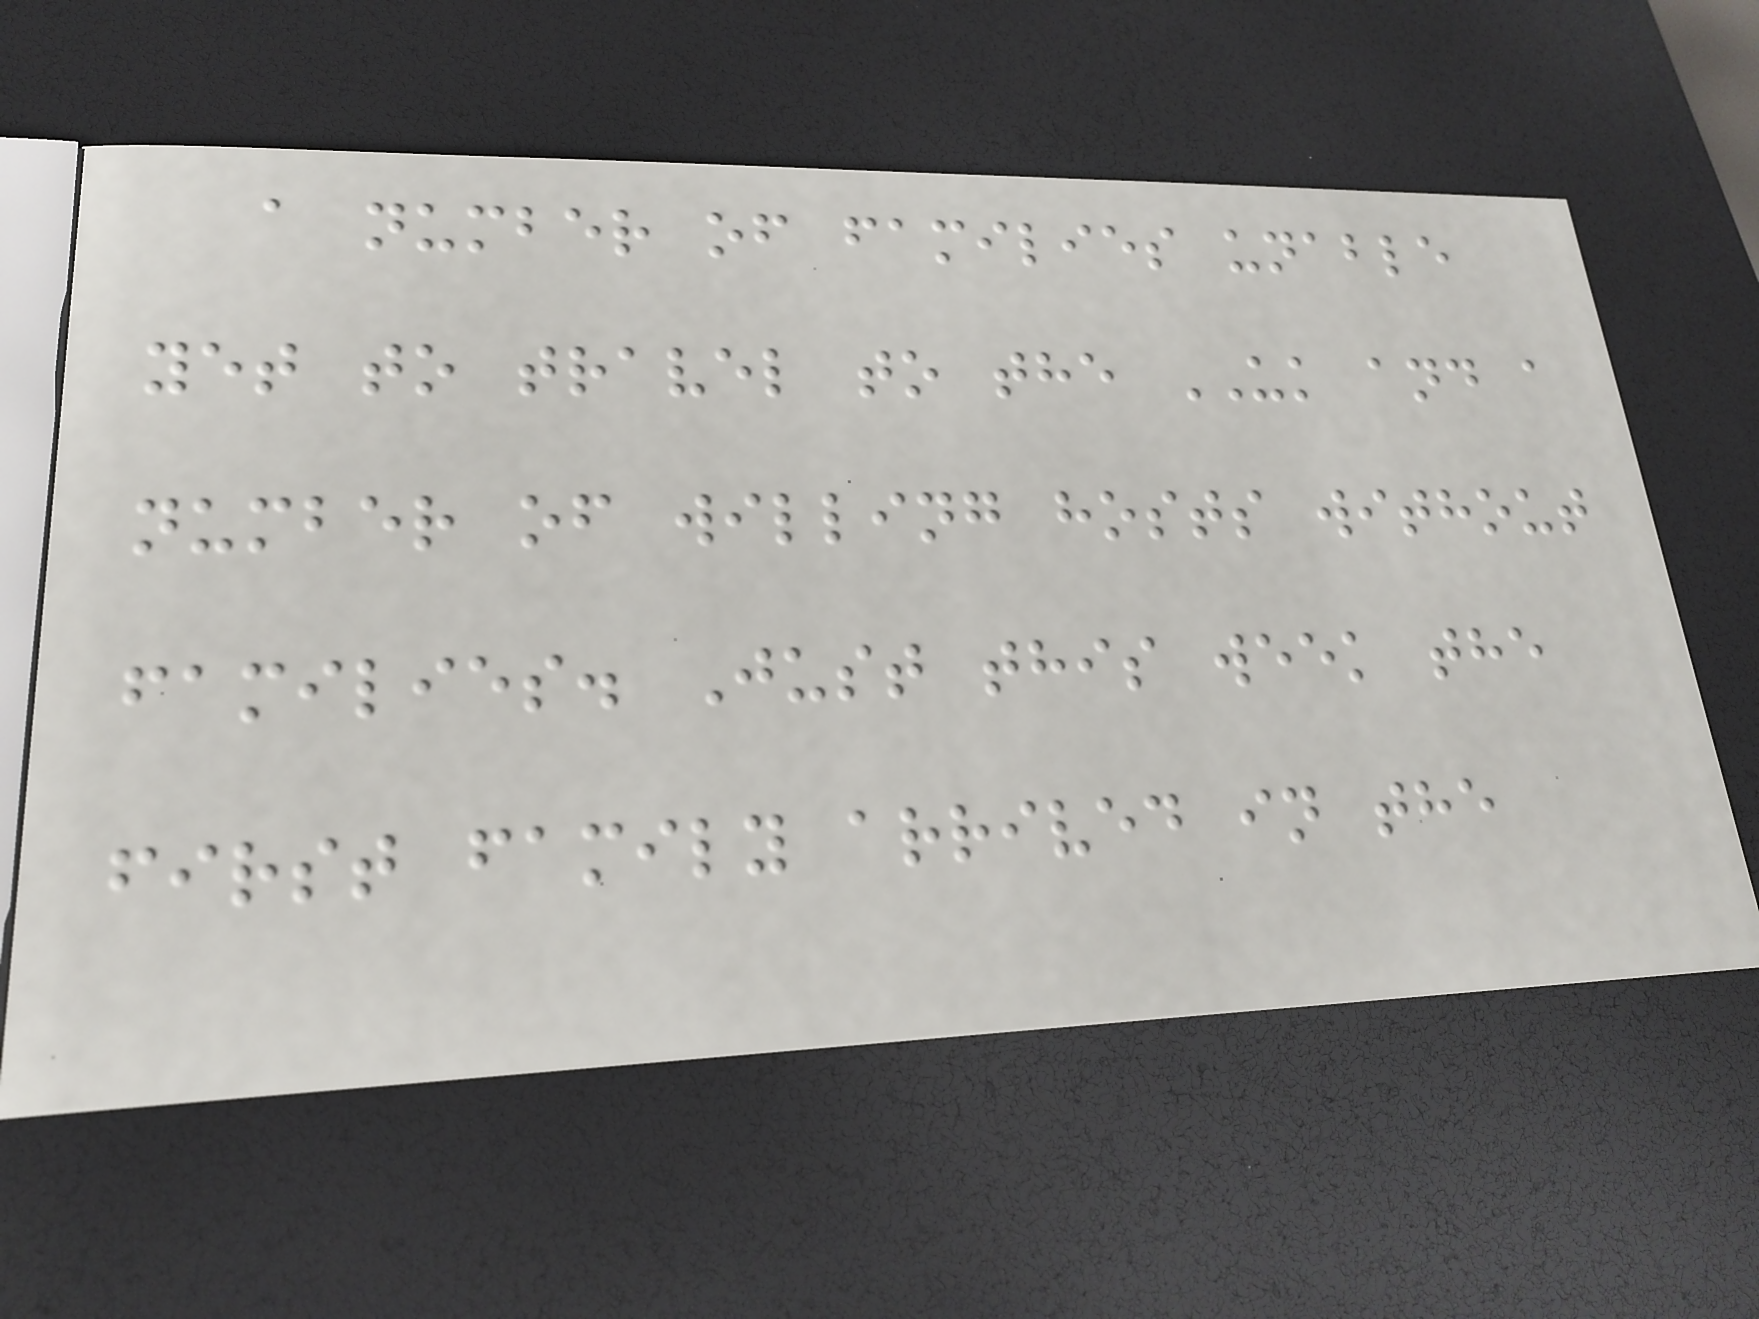a number of families unable
yet to travel to the UK and a
number of willing hosts without
families. Just this week the
first family arrived in the
